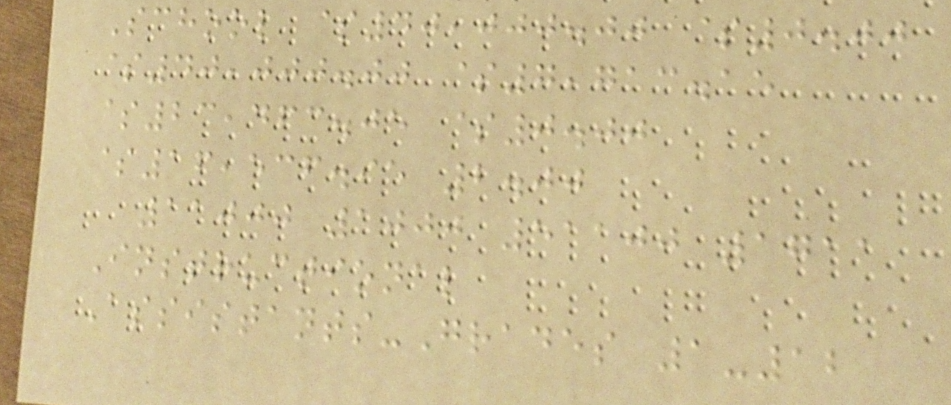School $40,000.00 $0.00
$40,000.00 $7,713.15
$23,463.05 $0.00
$16,536.95 2.00
11000 1000 51100 1711
Instructional
Assistants-Grades 1-12
